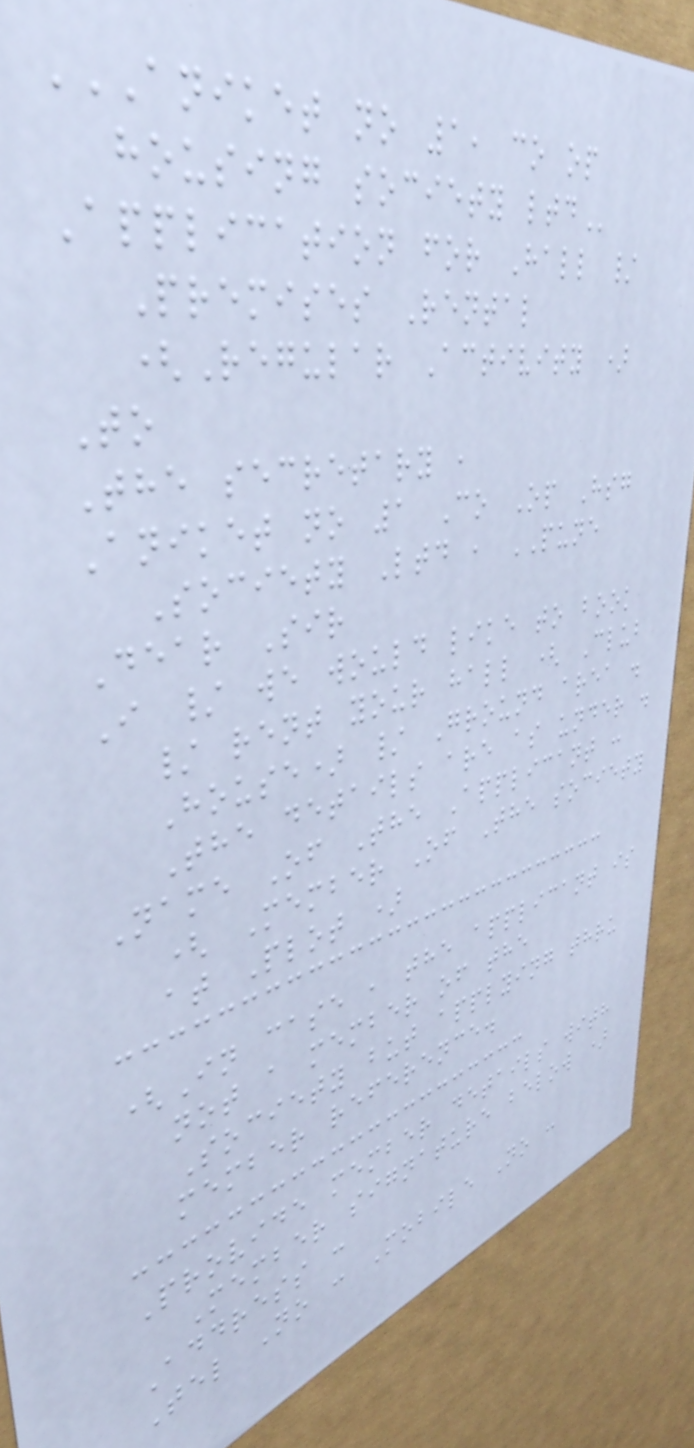ANIKET NO 1, CO OP
HOUSING SOCIETY LTD
Application for Hall /
Premises Rental
(Regular Activity )
To
The secretary ,
Aniket no 1 Co Op Hsg
Society Ltd , PUNE
Dear Sir
I / we would like to book
/ rent your hall ( Club
House) / Ground area .
The details are as under .
Name Of The Applicant :
( Member Of The society
at Plot )
(In case , the applicant is
not a member of the
Society but applying thru
member reference.
Provide member details with
Member signature below )
Address :
Tel No : Mobile No :
